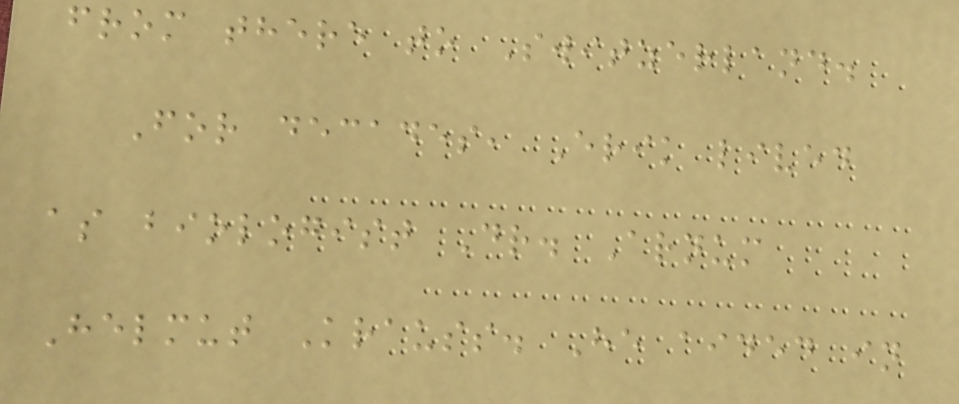from there to Switzerland.
For decades, Erik lived
as biologist Dr. Arnum
Helmut Krauss. He aided in
